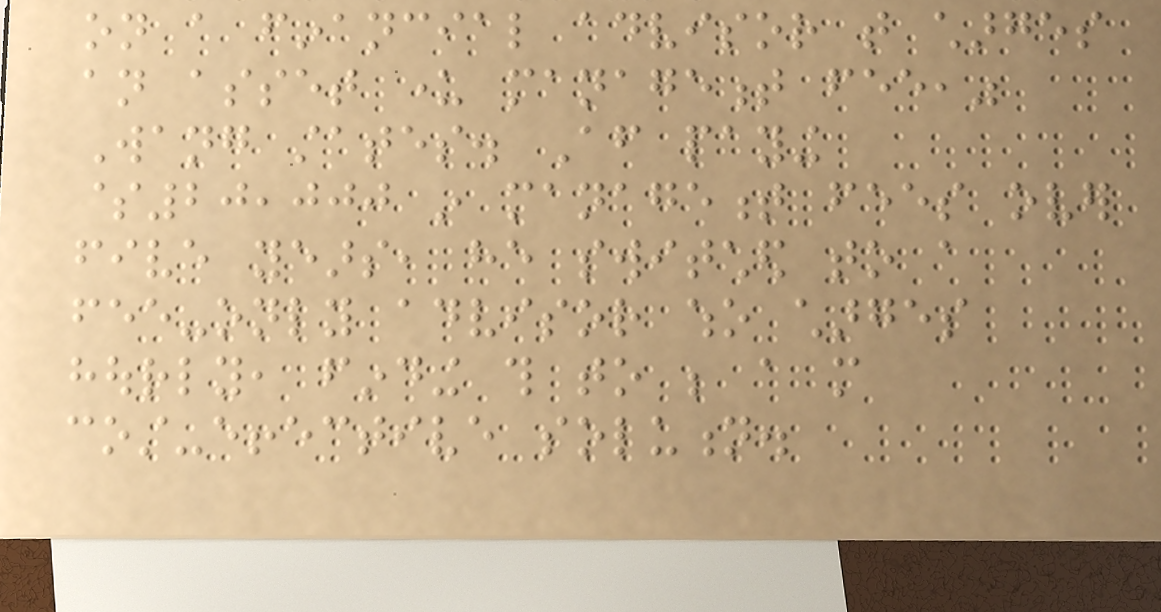on a financial advisor that charges
an asset under management fee,"
Wang states. After paying
$20,000 in management fees over
five years, he switched to a
fee-only advisor who charges
hourly, finding this to be a more
cost-effective solution.
